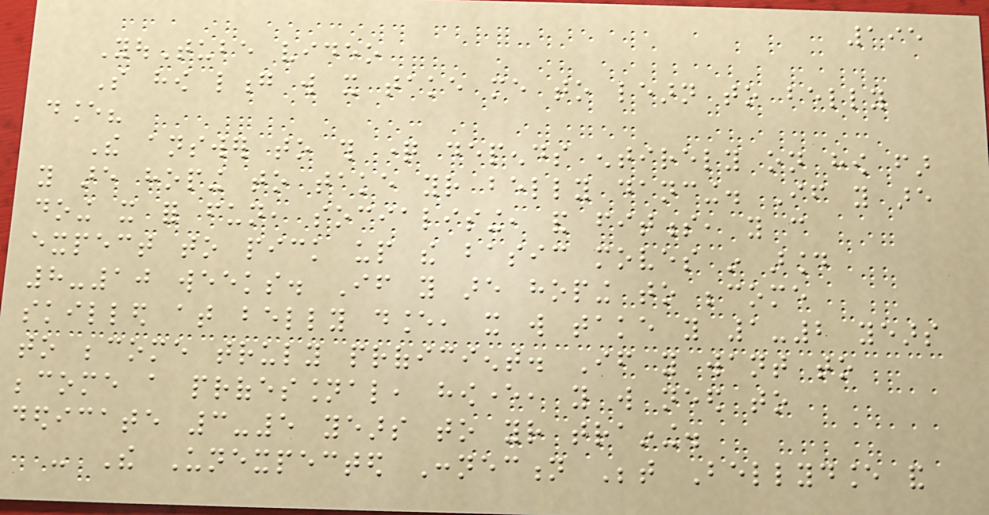195
YouTube video
So how long will it take me to learn to belly
dance?
The answer to this question depends entirely on how far
you are hoping to take your belly dancing. If you are
doing it for fun, socialising, and fitness, you can
expect to pick up the basic moves in around
8-10 weeks. If you are hoping to become
skilled at belly dance, it will take you 1-2 years
to become truly proficient. If you want to
become a professional, however, you will need to
dedicate 3-5 years to your training.
- The Unexpected Connection Between Bellydance and
